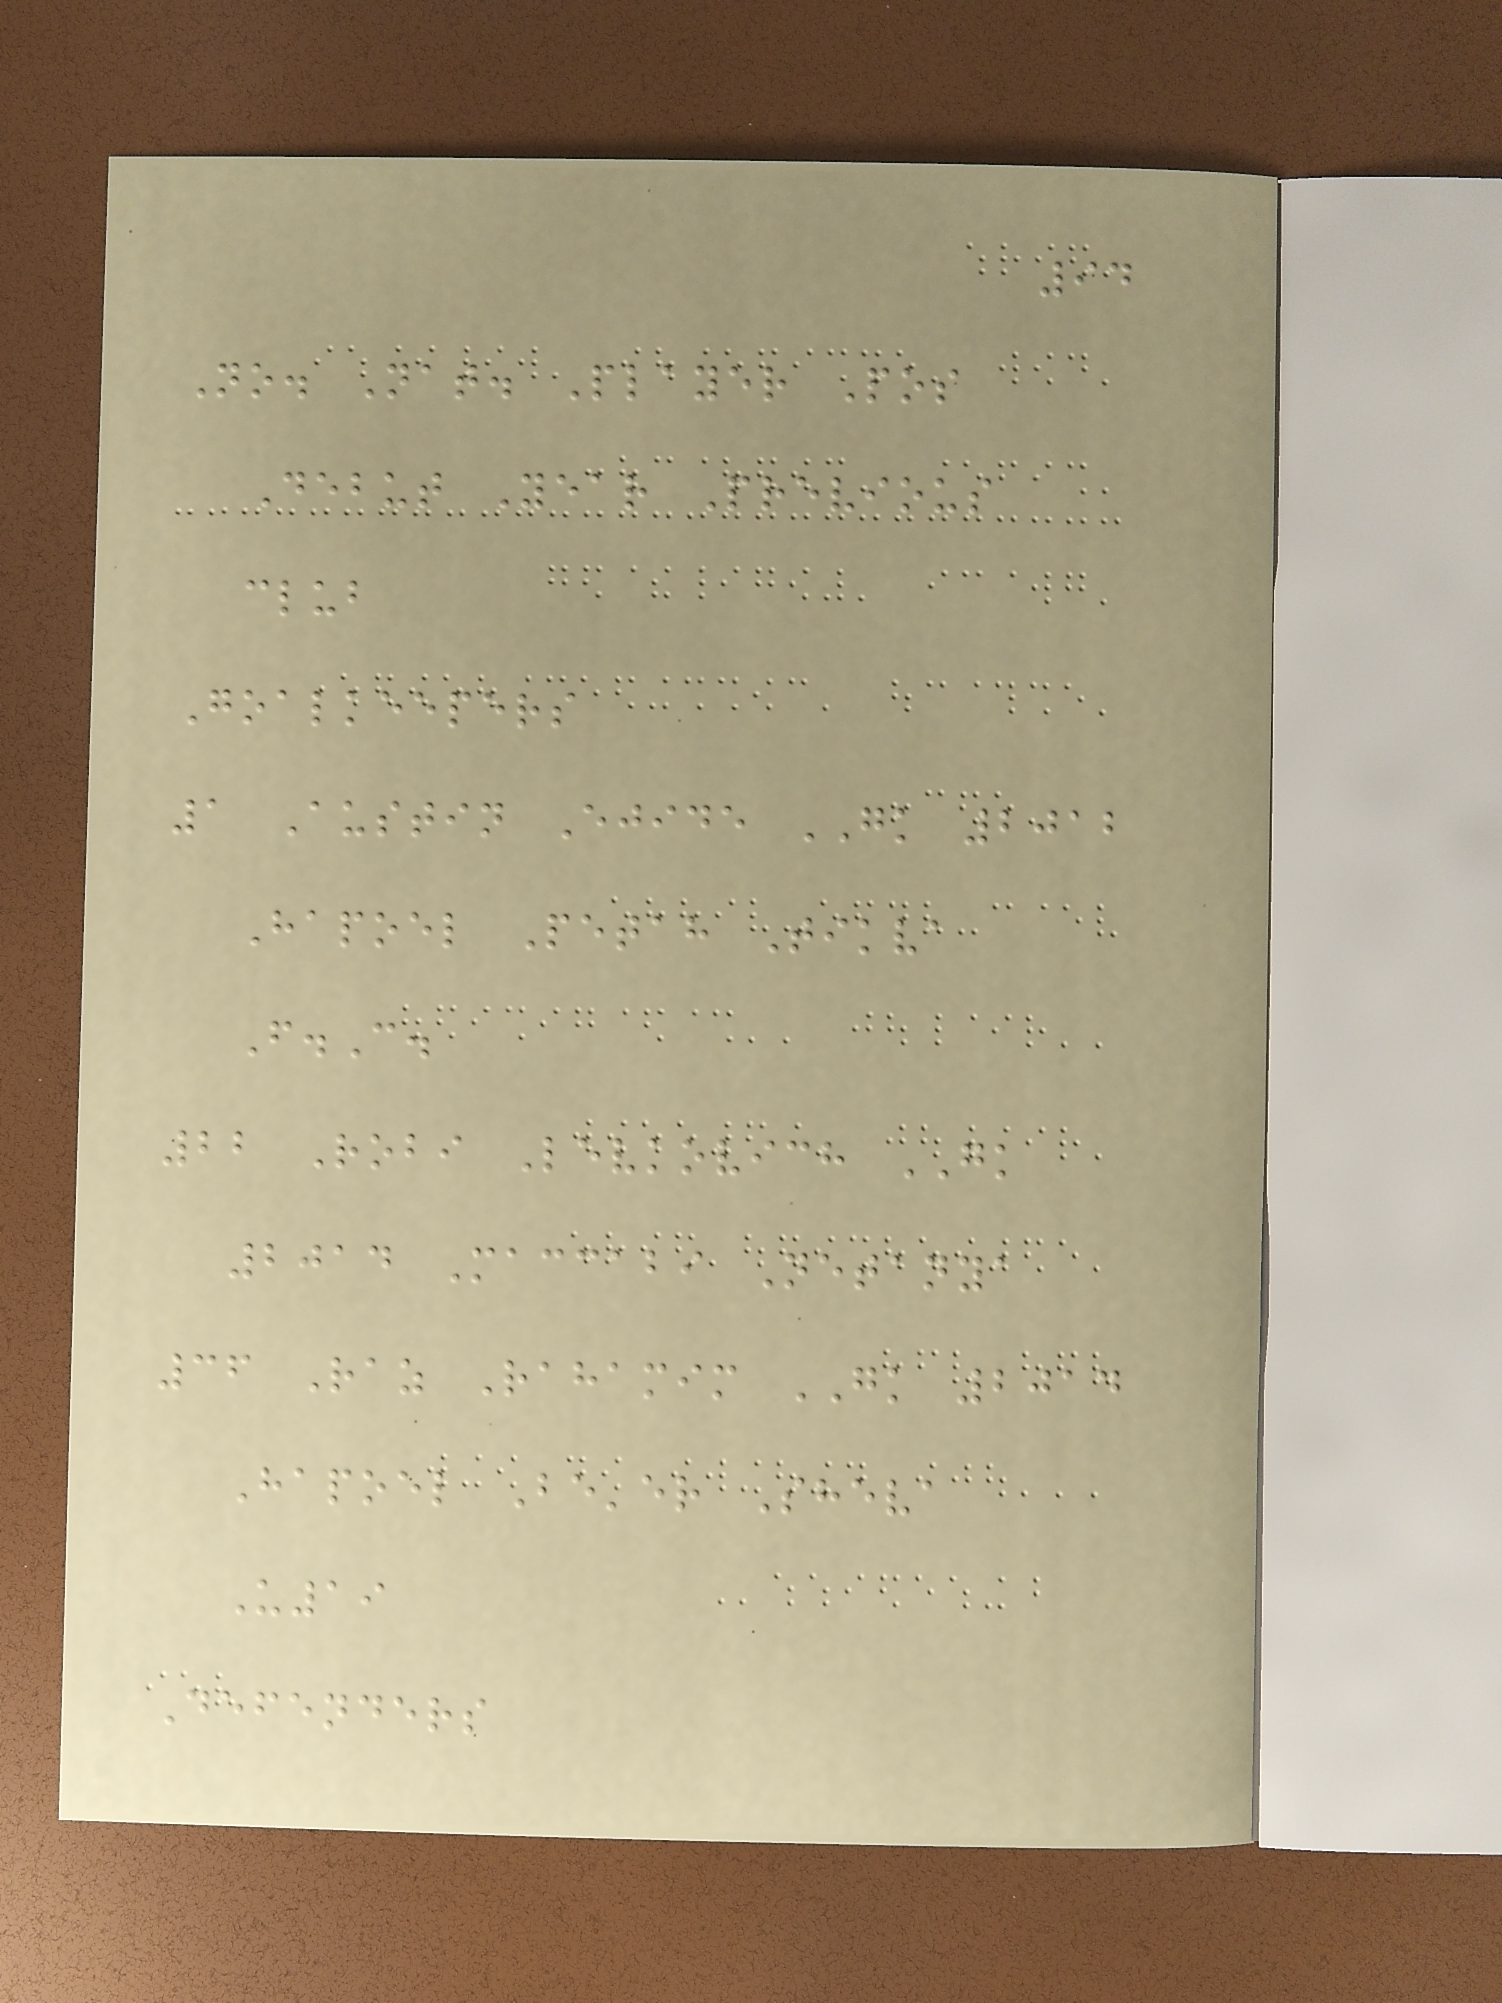94
No. Nat. Player Pos
Debut Year Previous
club
Goalkeepers
1 Austin Ejide GK 2012
Hapoel Petah Tikva
F.C.
22 Robi Levkovich GK
2014 Maccabi Netanya
36 Raz Rahamim GK 2014
Hapoel Be'er Sheva
U19
Defenders
